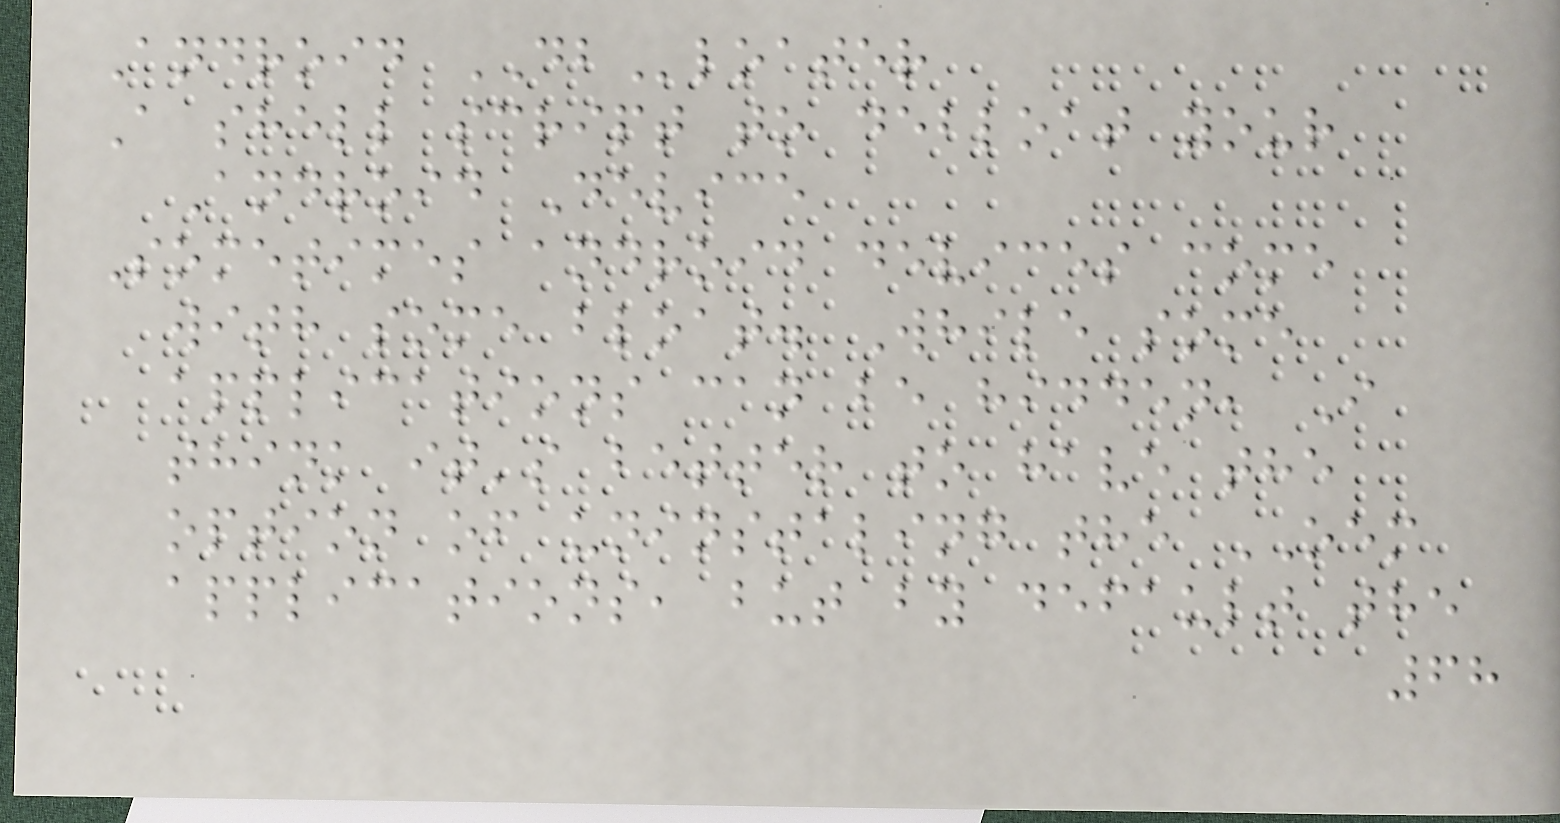Android DBloater
A shell script to debloat your
Android Device
Sometimes android devices come
with some bloat. While some
applications can be hidden, I
think it's better to have the
option of uninstaling the OEM
applications, but by default the
68
